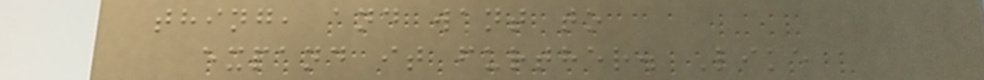thing, and want to
expand it further. Like
